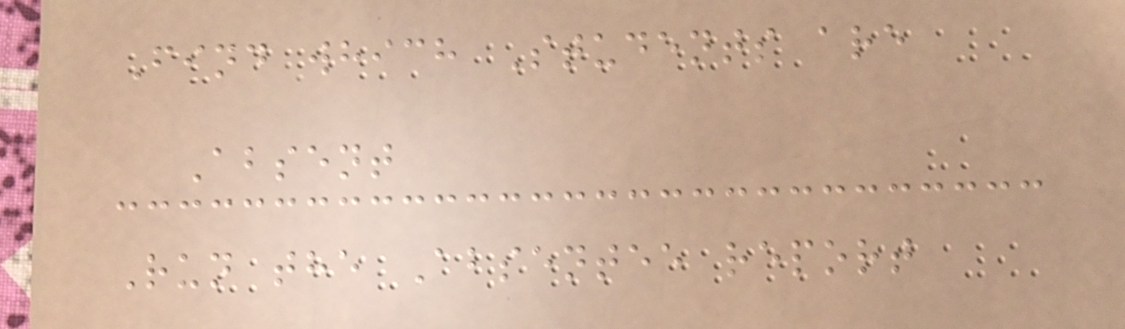Find which Students are
Absent
Run the Absentee report
